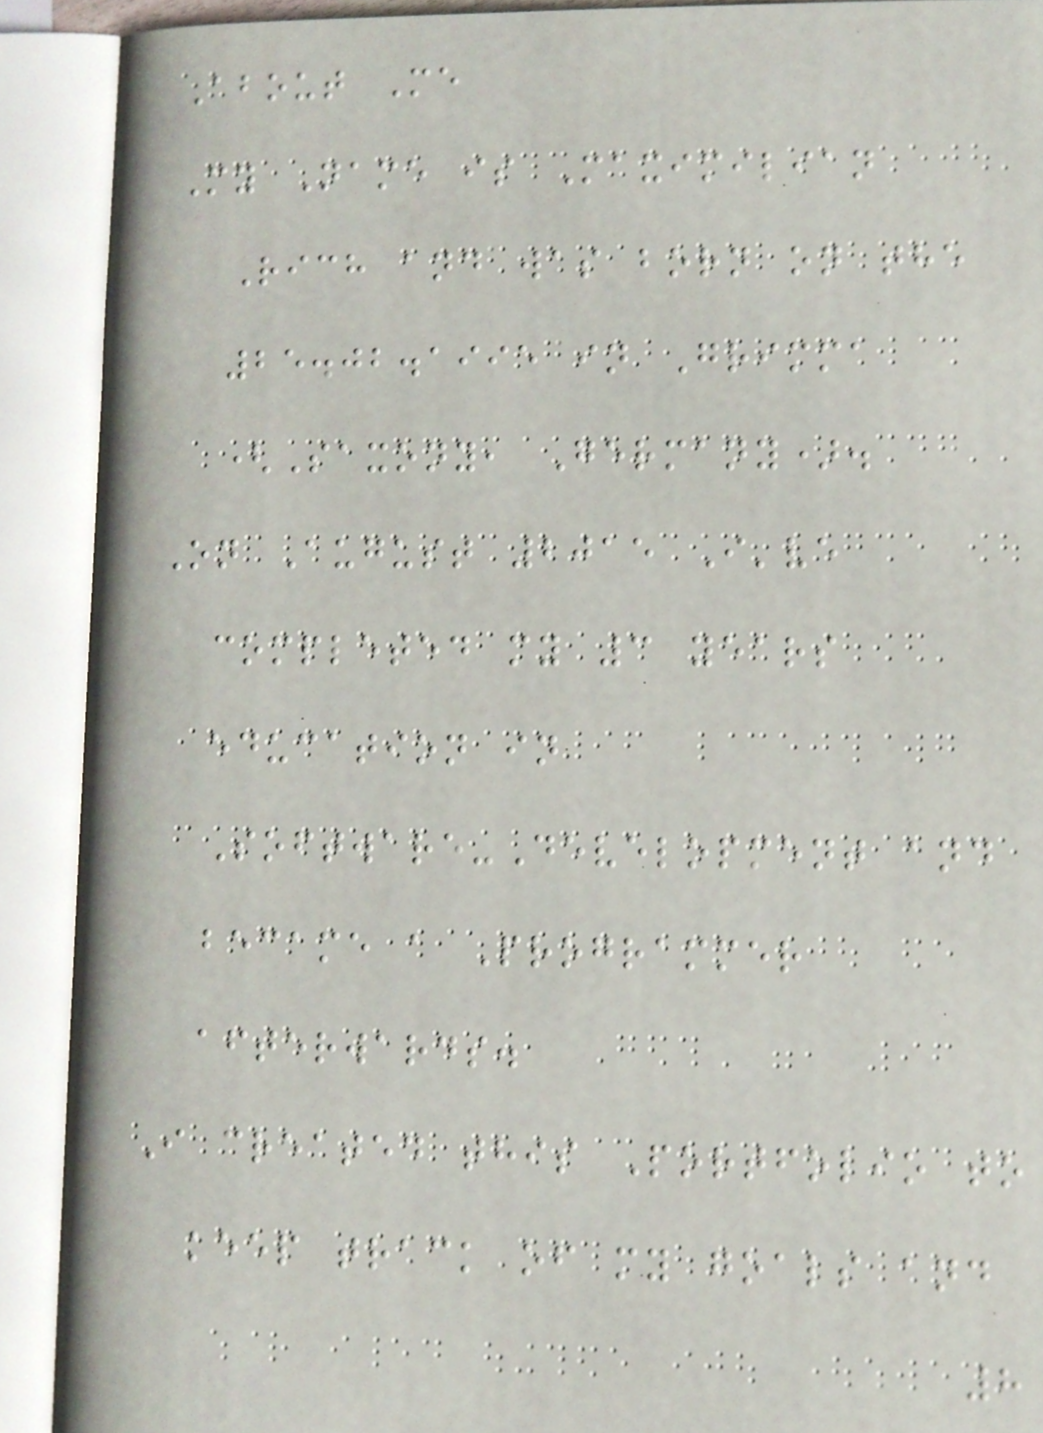About Me
My Name is Maximilian
Rich and was born on the
25.02.1995 in Grimma
(Saxony, Germany).
On August 2015 I've
completed my 3 years
education in
Software-Development and
became a Programmer
afterwards.
I created this Portfolio to
keep track of my goals and
8
